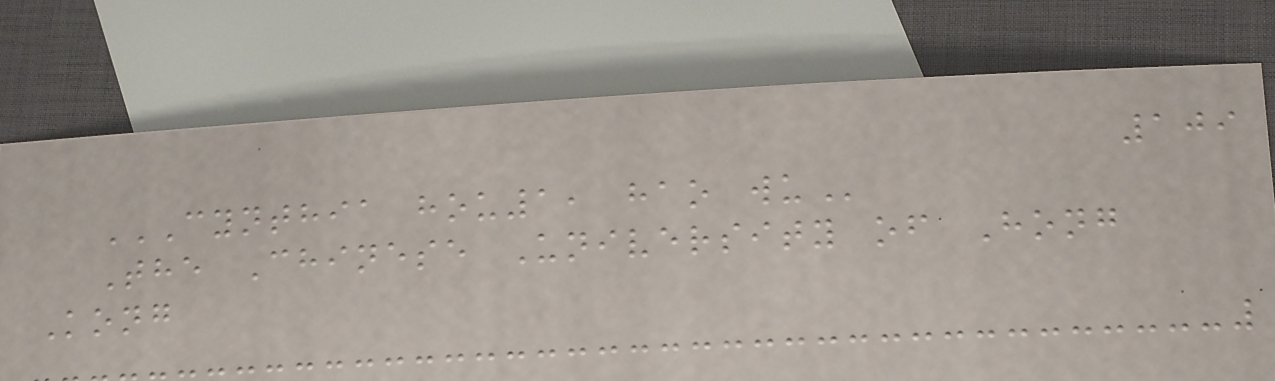109
CYNTHIA HOU1, HAO WU
The Chinese University of Hong
Kong
